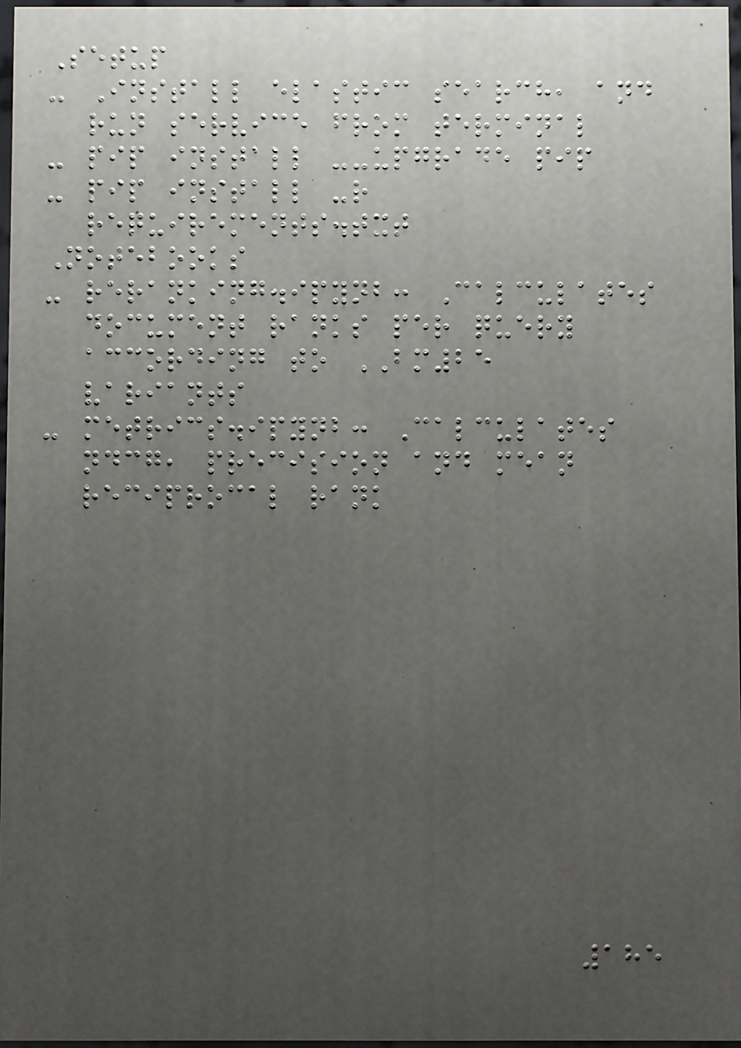Setup
- Install elastic search, and
run service from terminal
- pip install --upgrade pip
- pip install -r
requirements.txt
Notebooks
- reranking.ipynb: Calculates
document ranks per query
according to BM25
variants
- metrics.ipynb: Calculates
ndcg, precision and mean
reciprocal rank
185
